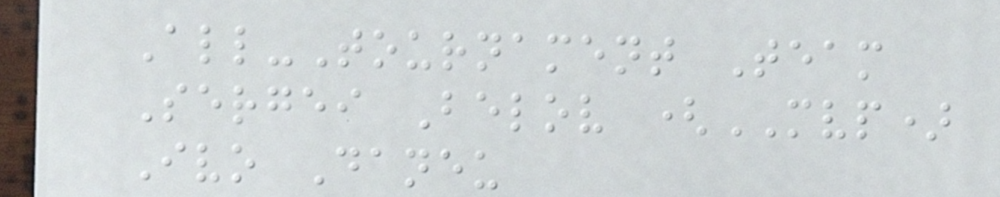All-Tournament Team
Sergei Belov (MVP)
Ivo Daneu
